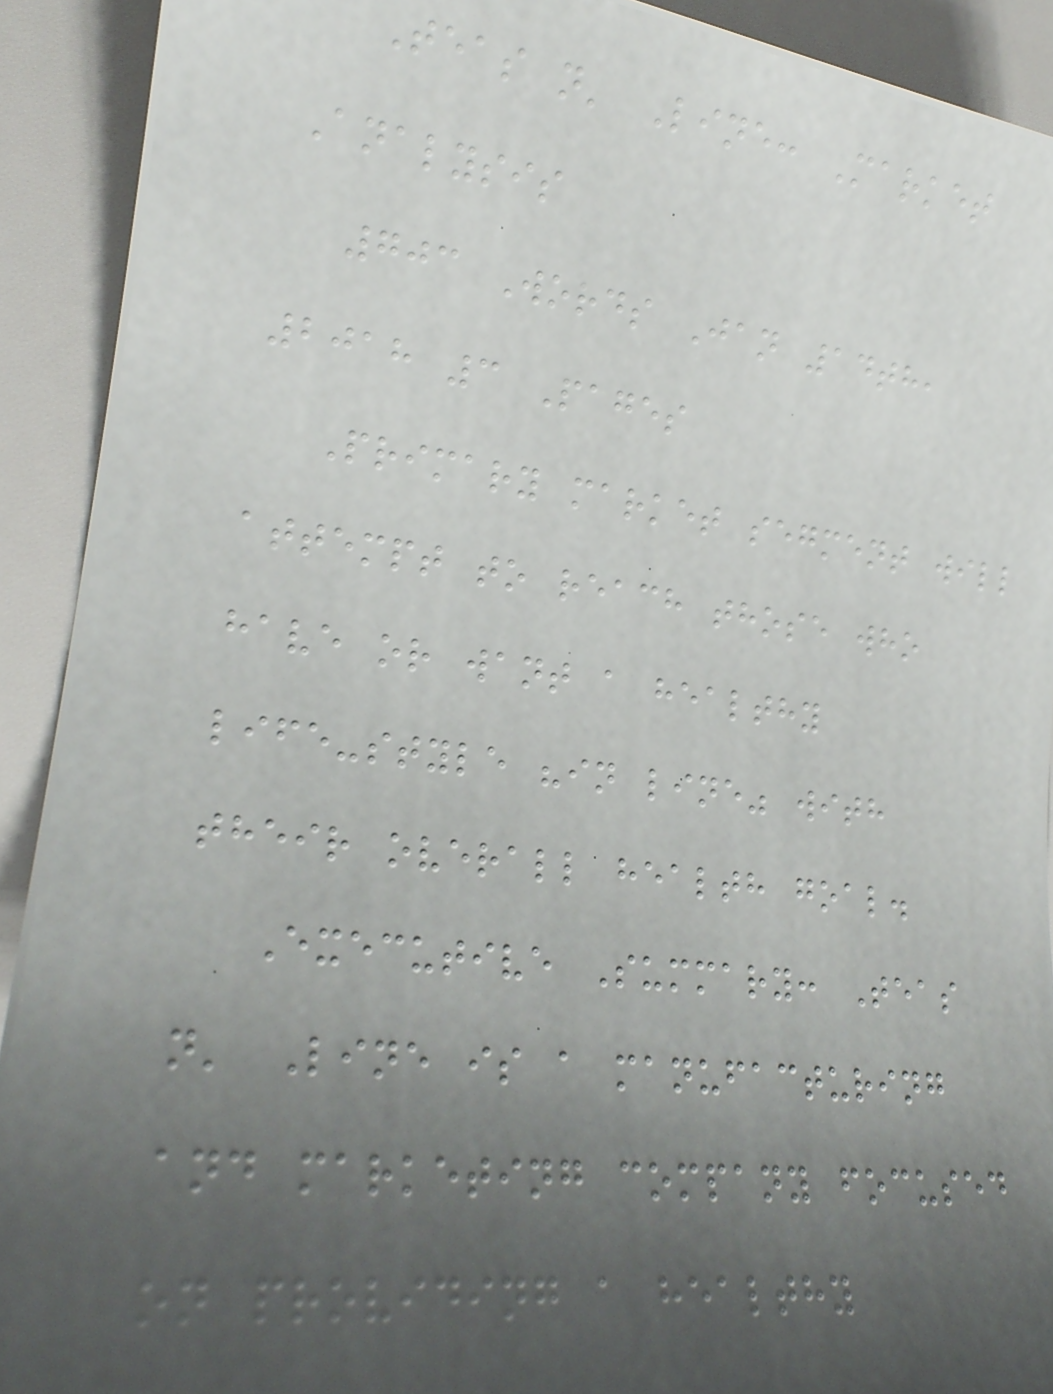Teas n' Line: Market
Analysis
703 Words Jan 14th,
2018 3 Pages
Primary market segment will
attempt to reach those who
have or want a healthy
life-style "in line" with
their overall health goal.
Executive Summary: Teas
n' Line is a manufacturing
and marketing company focused
on providing a healthy
